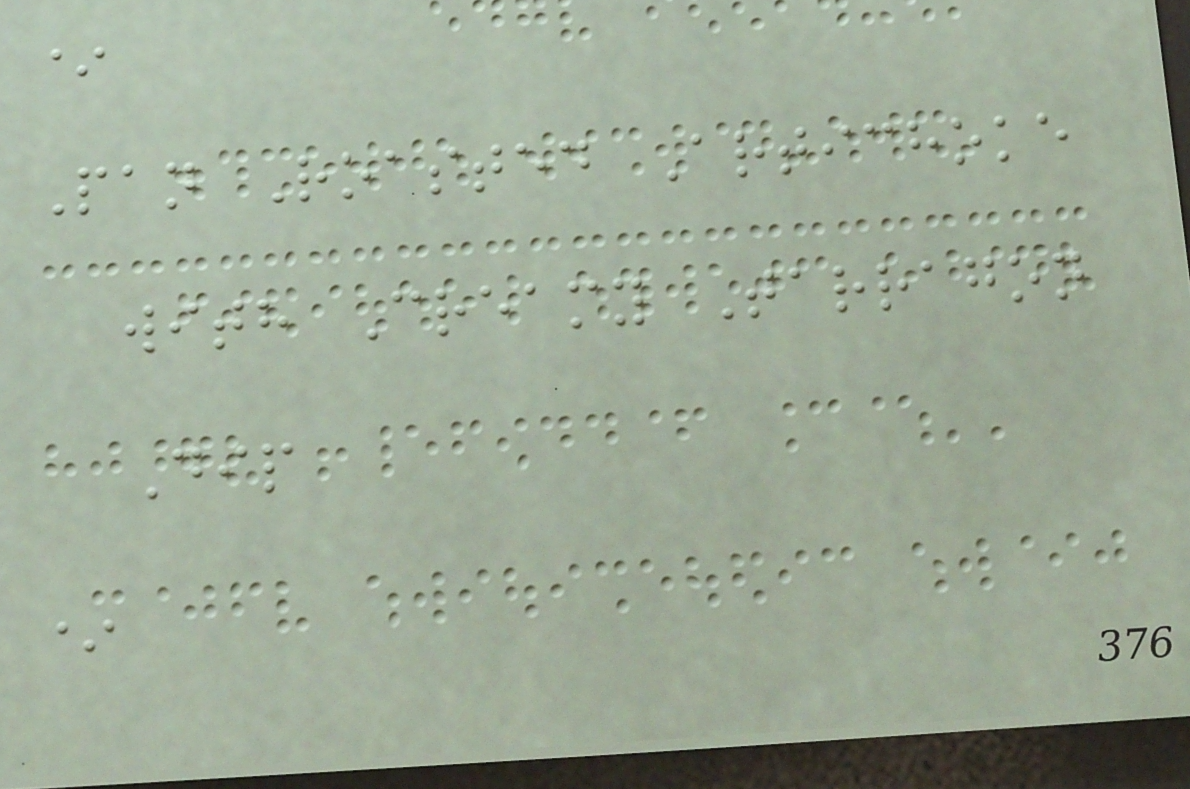*
Pan Roasted Artichoke
with Creamy Tarragon
Dip
*
